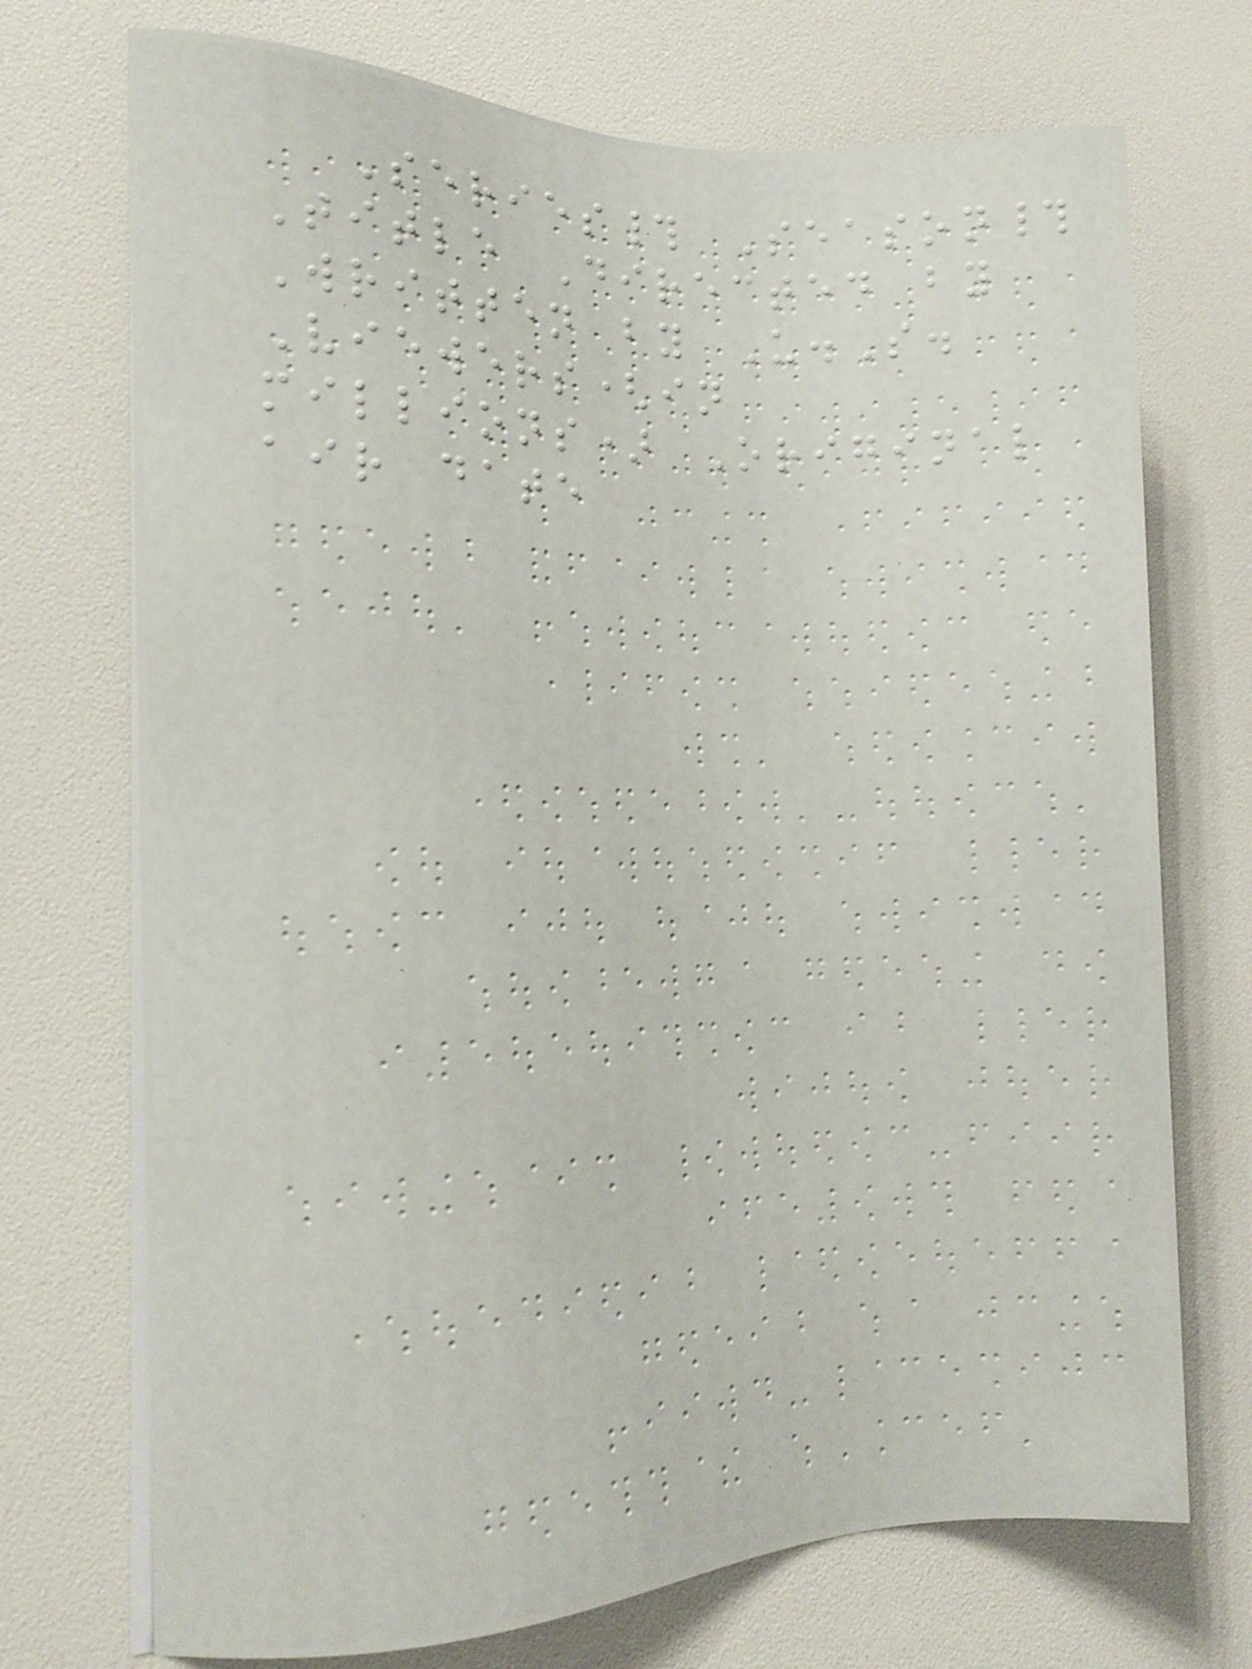Series# Season#
Title Directed by
Written by U.S.
Viewers(in
millions) Original
air date
